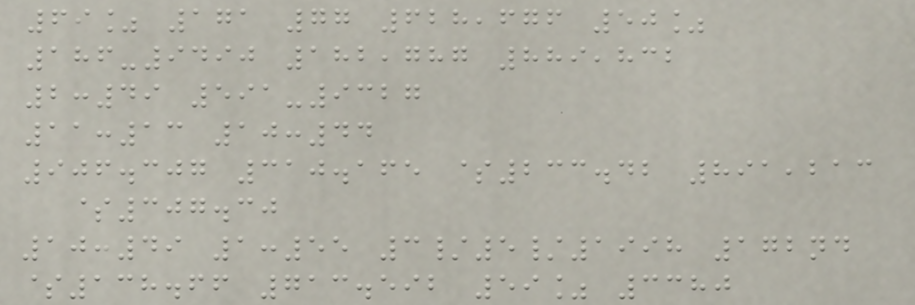69% 171 77 628,676 50%
186-9490 182,787 889,832
2:49 591-9327
11:13 10:44
906.307 310.165 $233.42 891,213
$307.30
10:49 1:55 3/5/1998 172nd
$138.66 713.592 59% 3380
